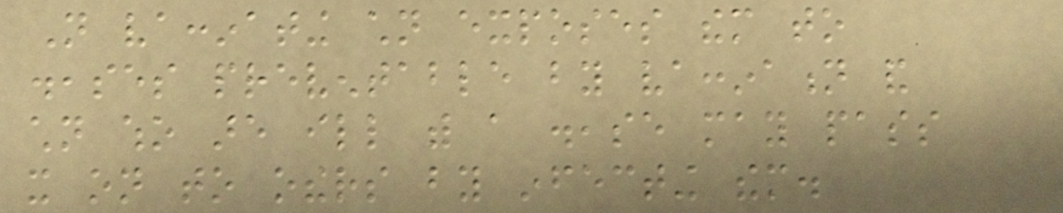Not vaccinating children exposes them to
diseases preventable by vaccination and
children who are ill with a disease may pass
it on to others by infecting them.
